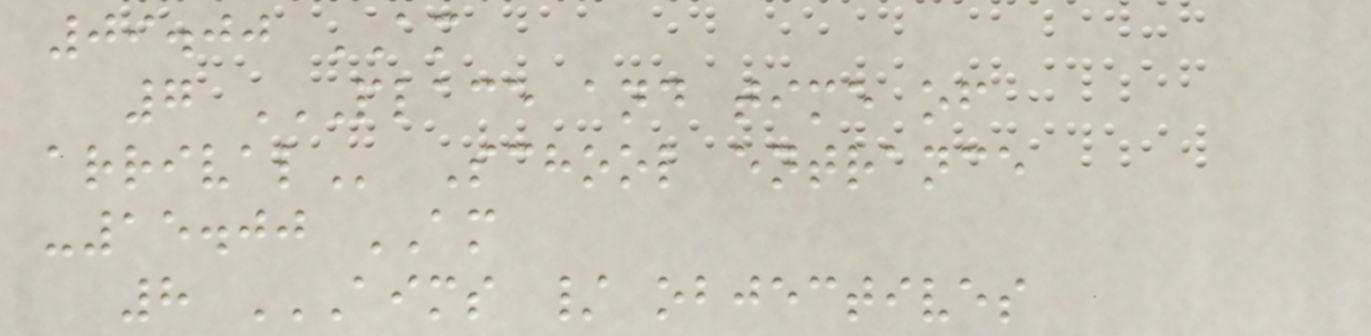09.00 AM
7 PLACE AND TIME OF
ARRIVAL School entrance
-15.00 AM
8 AIMS / OBJECTIVES
